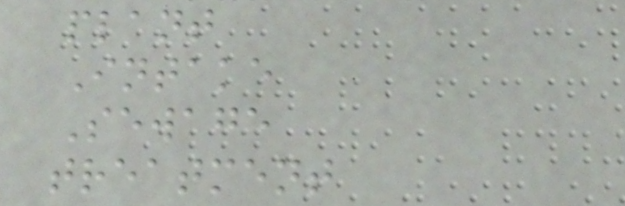plant
Intake
Sewage
treatment
